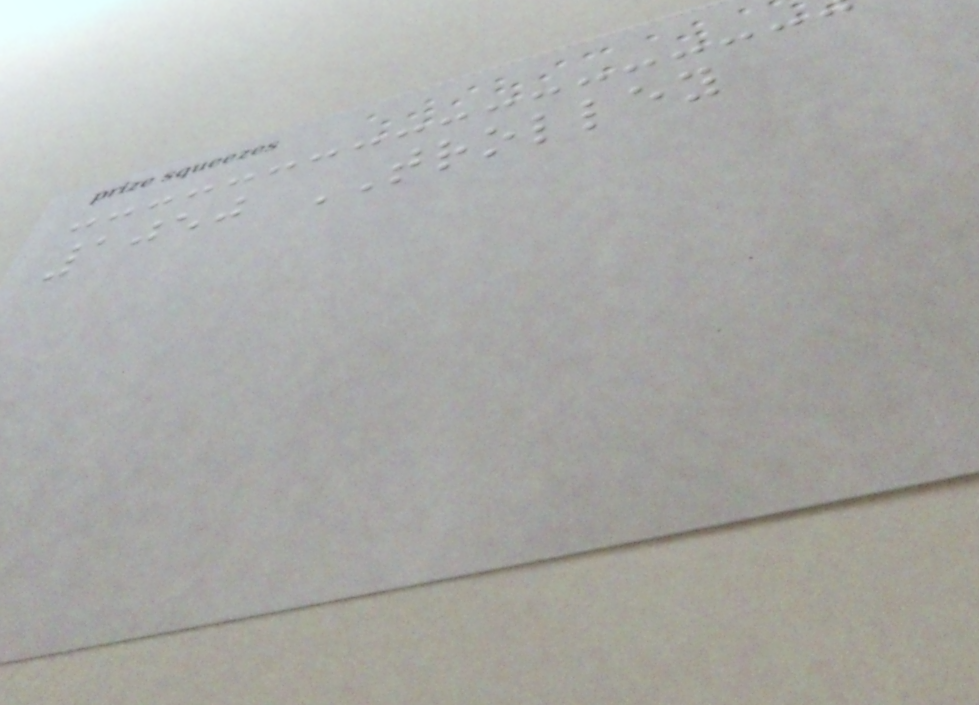1050 TROLLEY
